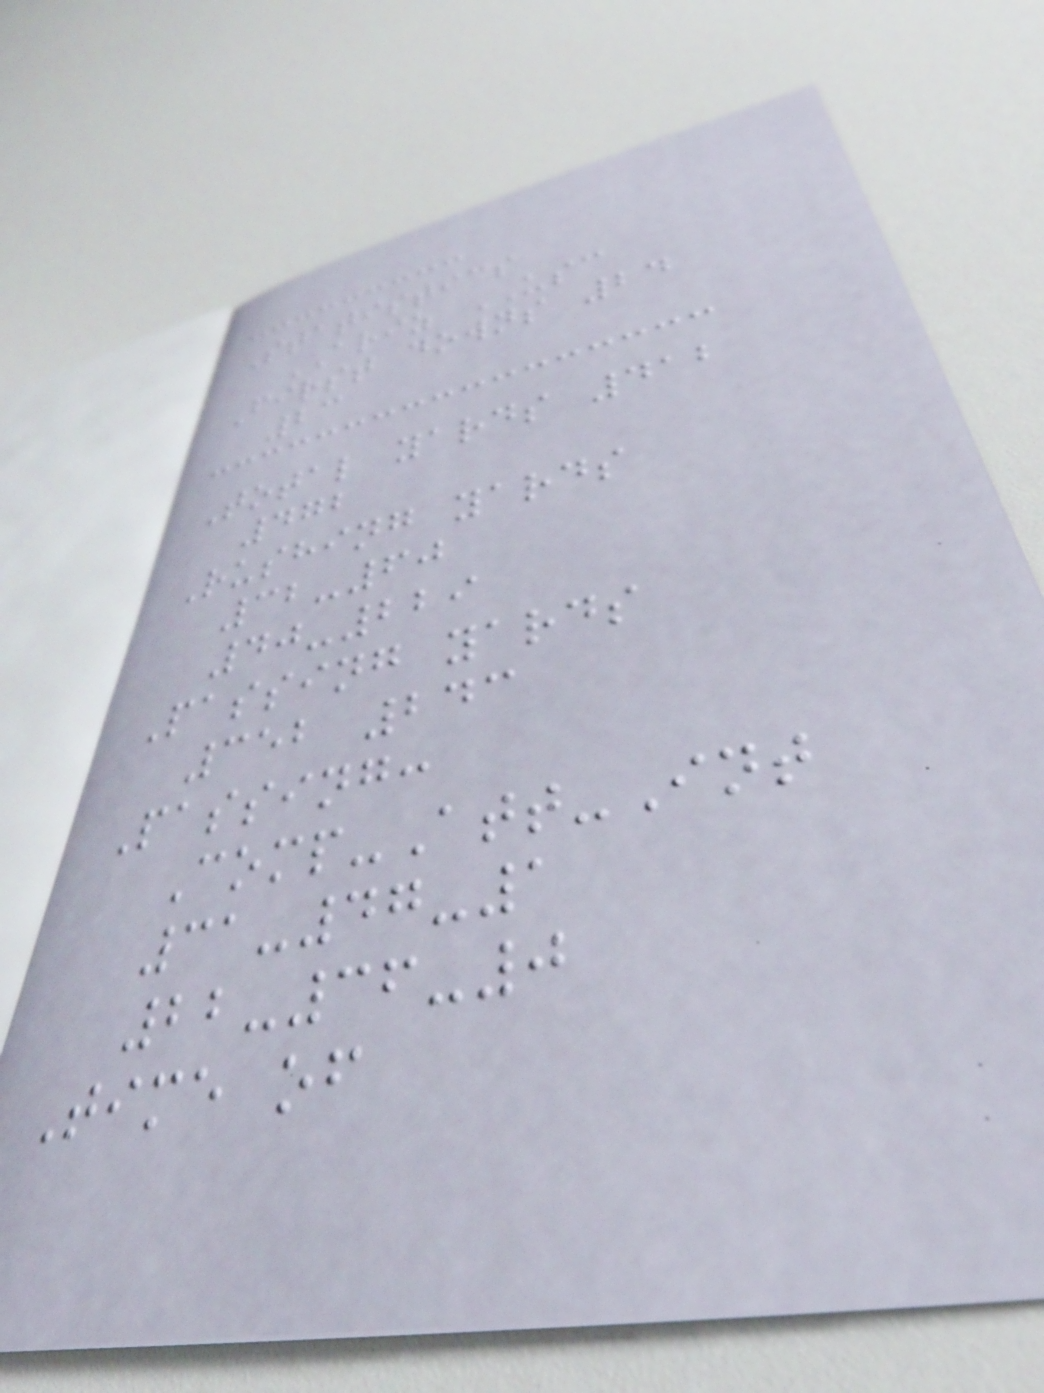Statistics
ARIZ USC
First downs 24
23
Total yards 412
472
Rushing yards
32-60
40-229
Passing yards
352 243
Passing:
Comp-Att-Int
31-47-1
22-36-0
Time of
